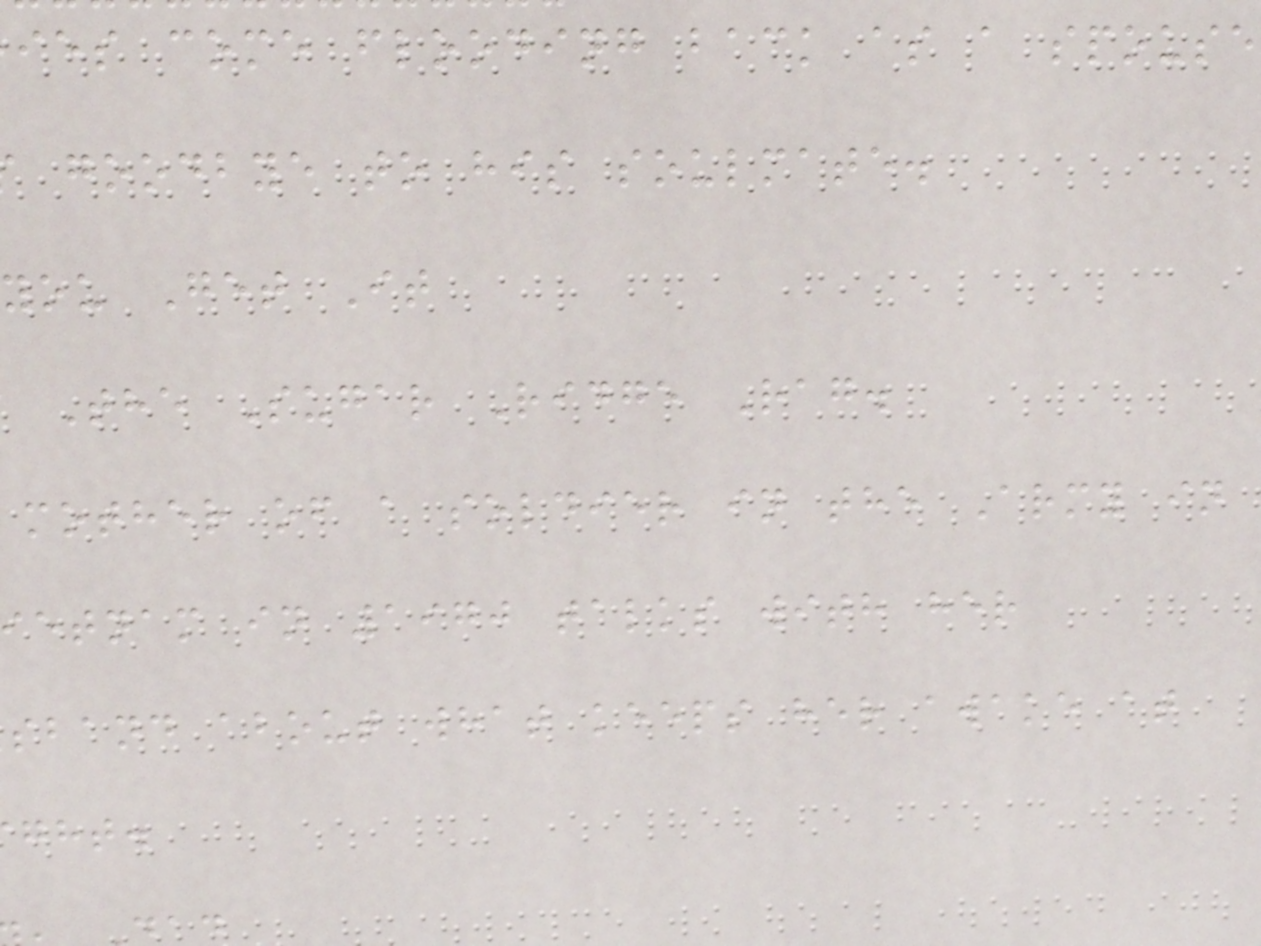ies come flooding back as a spouse
goodbye to his soulmate.
you Get It
The Sugar Ridge Rag.
mother of a soldier in the Army in
etnam in 1970 talks with her
sband about what keeps her awake at
ght.
